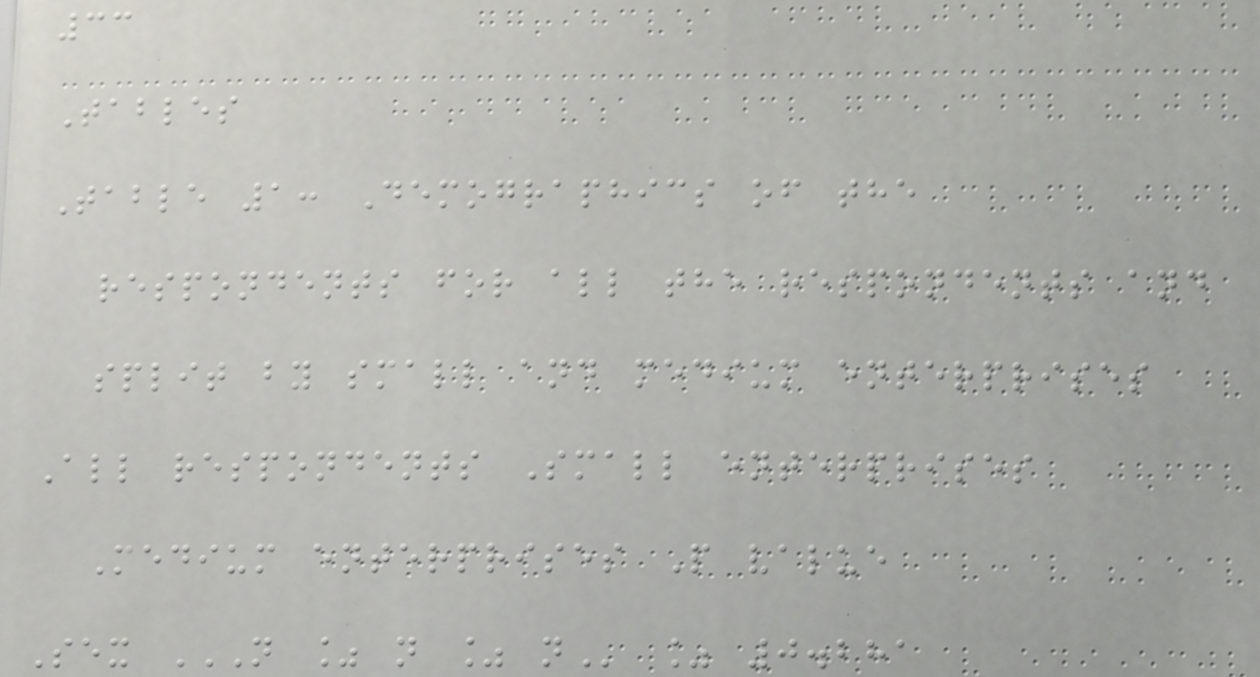33
Tables
Table 1: Demographics of the
respondents for all the respondents and
split by small and medium enterprises
All respondents Small enterprises
Medium enterprises P value
Sex N % N % N % 0.281
